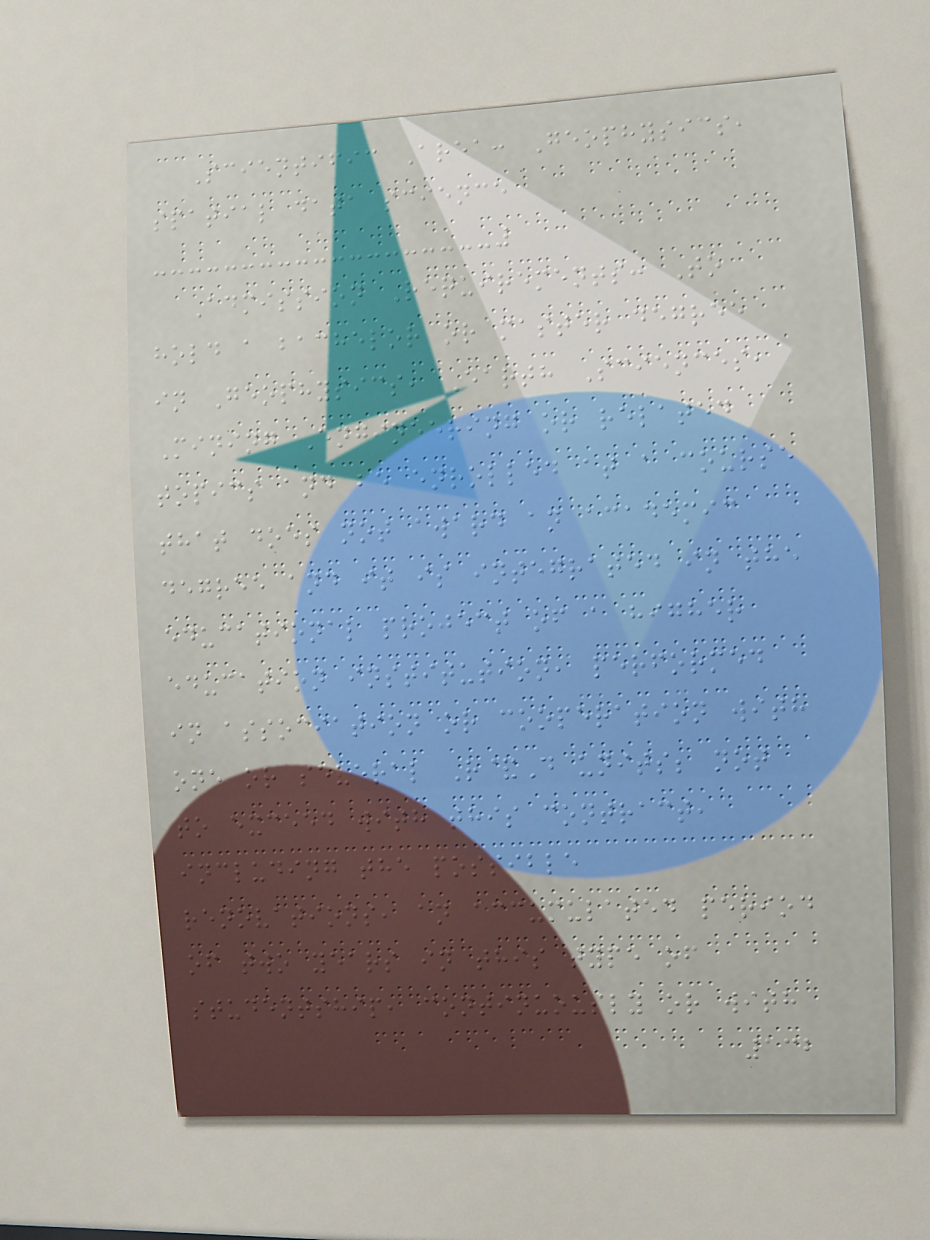Scientific Area: Geophysics,
spatial data science
Admission Requirements: To
hold a bachelor or master degree
in Geophysics, Earth Sciences,
Mining Engineering or related
topics and be enrolled at a course
that does not award an academic
degree and it is integrated in the
educational project of a higher
education institution, performed
in association or cooperation with
one or several R&D units; not
to exceed with this contract,
including the possible
renovations, an accumulated period
of two years in this type of
studentship, continuously or with
132
